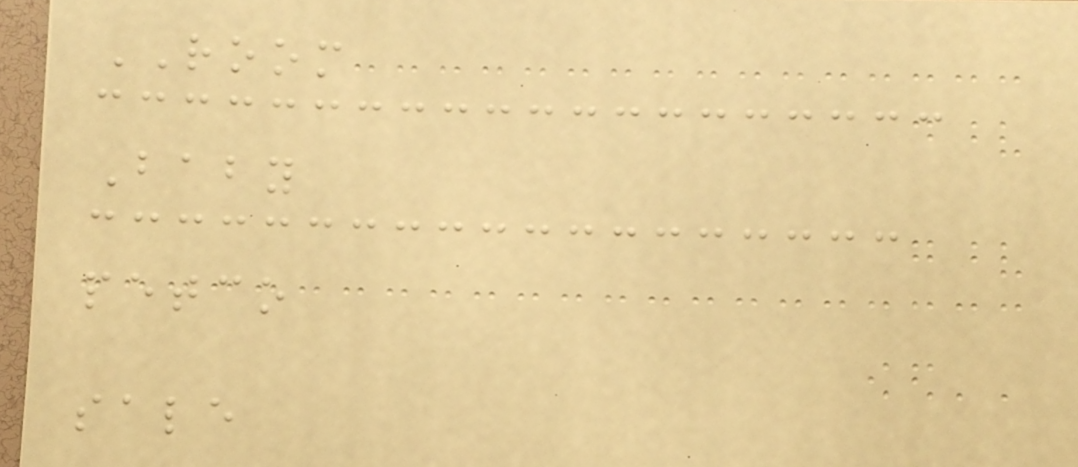ROOM
Baby
petco
sale
